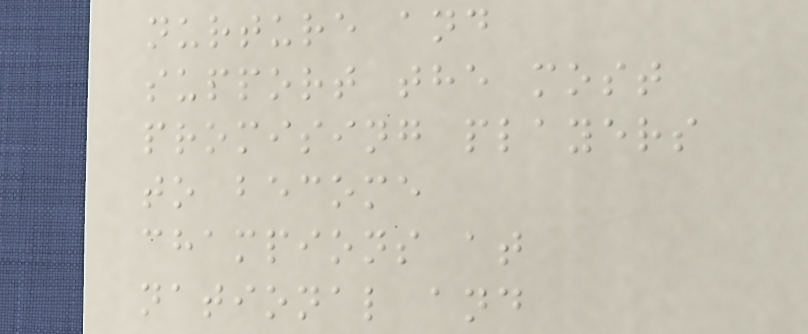nurture and
support the most
promising players
to become
champions at
national and
